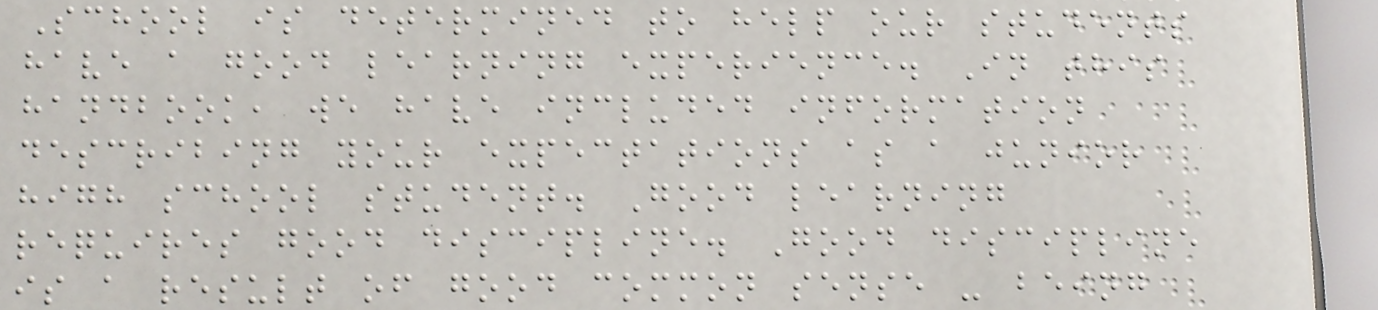School is determined to help our students
have a good learning experience. In this
handbook, we have included information
describing your expectations as a junior
high school student. Good learning
requires good discipline. Good discipline
is a result of good common sense - being
